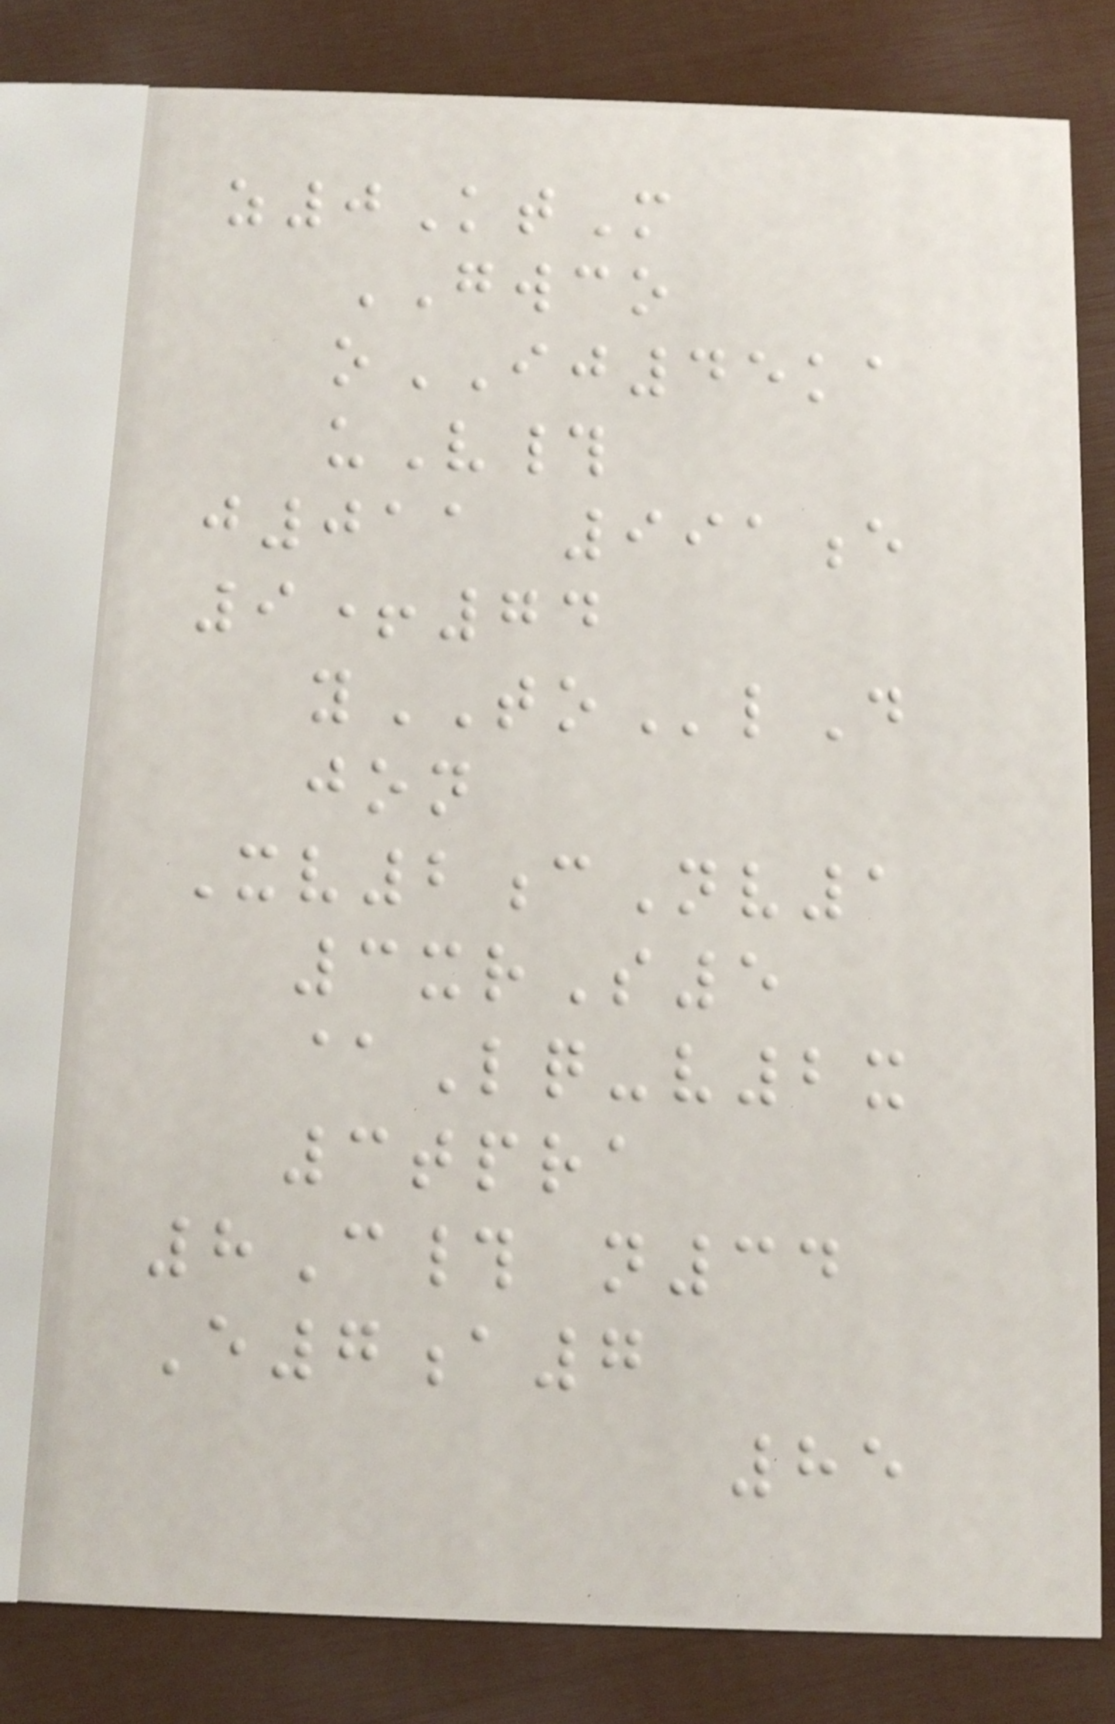z0KtM
GWCO
oIJ45ka
uV#
j011 991e
9+74
yTOlD
jon
Xv2cNv1
3xrS5
@Lq-v2x
3tpra
8C# n34
E7a7
85
